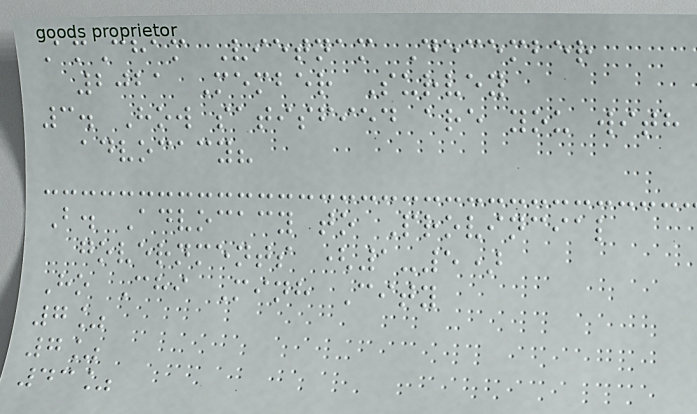AmCham Vietnam December
2021 Member Survey
3. How satisfied are you with
advocacy?
B. Advocacy to Provincial
governments (1-5)
Ho Chi Minh City
7%
7%
43%
